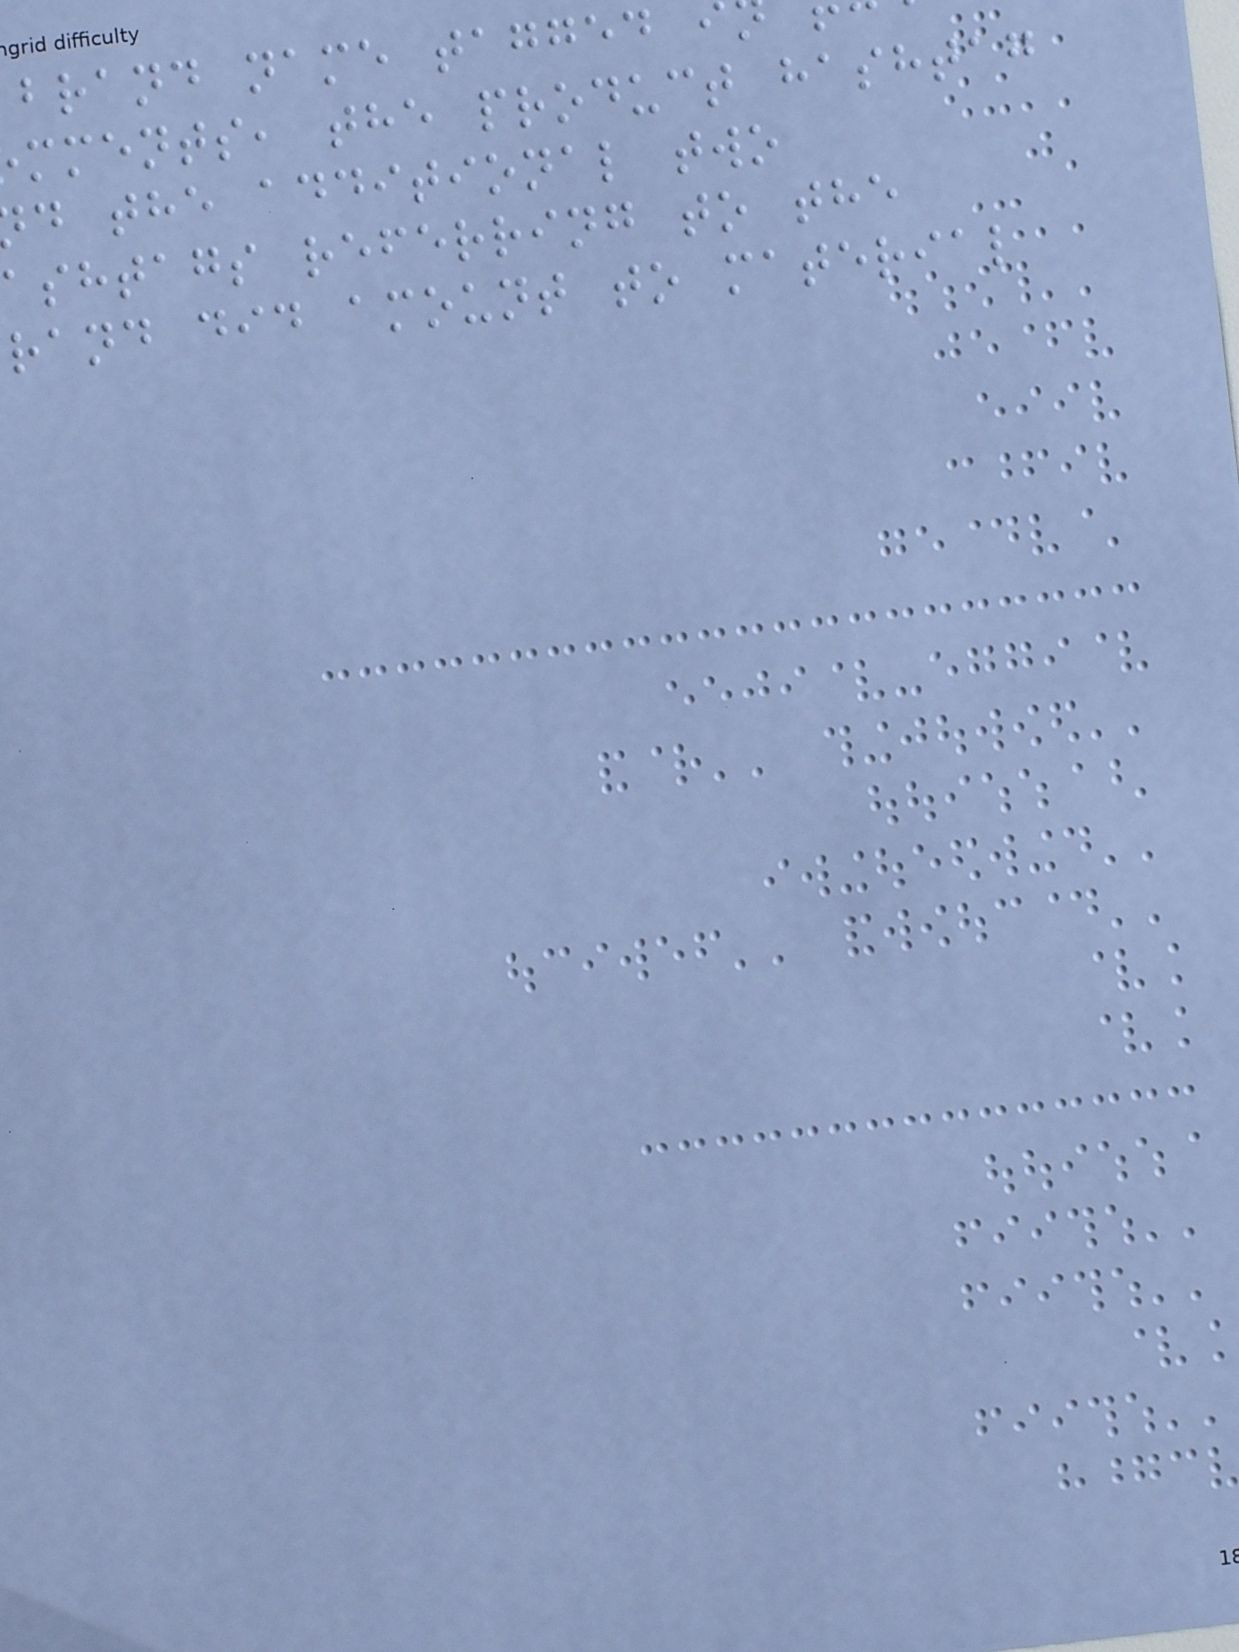brand name tagged
mments, the product hashtag
d the additional two
ashtags referring to the
rand did amount to material
